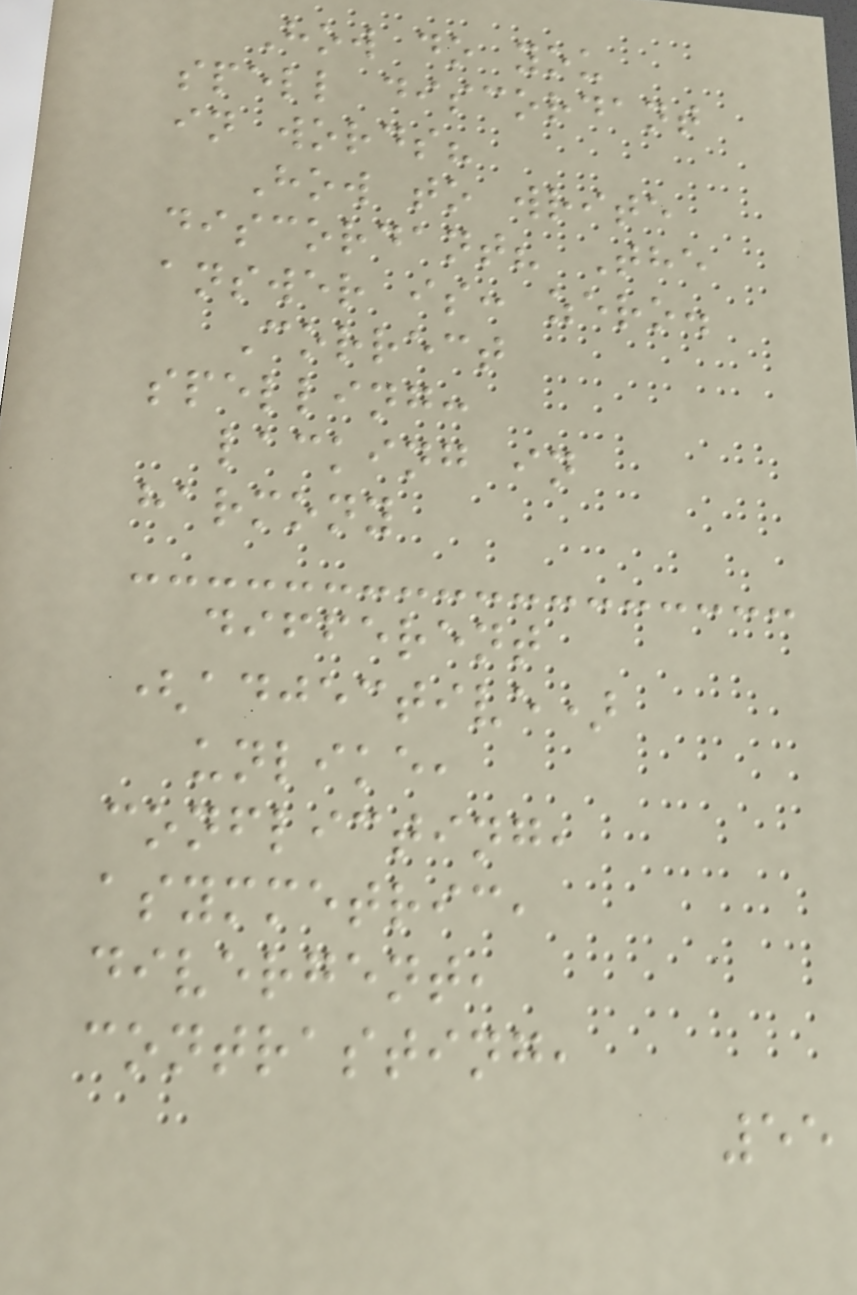How do you
spell discordant
in words?
How to write
discordant? The
answer is: zero.
Correct
spelling:
lacking in
harmony
different
(adjective)
unlike,
conflicting,
asymmetric,
divergent,
contrasting,
55
